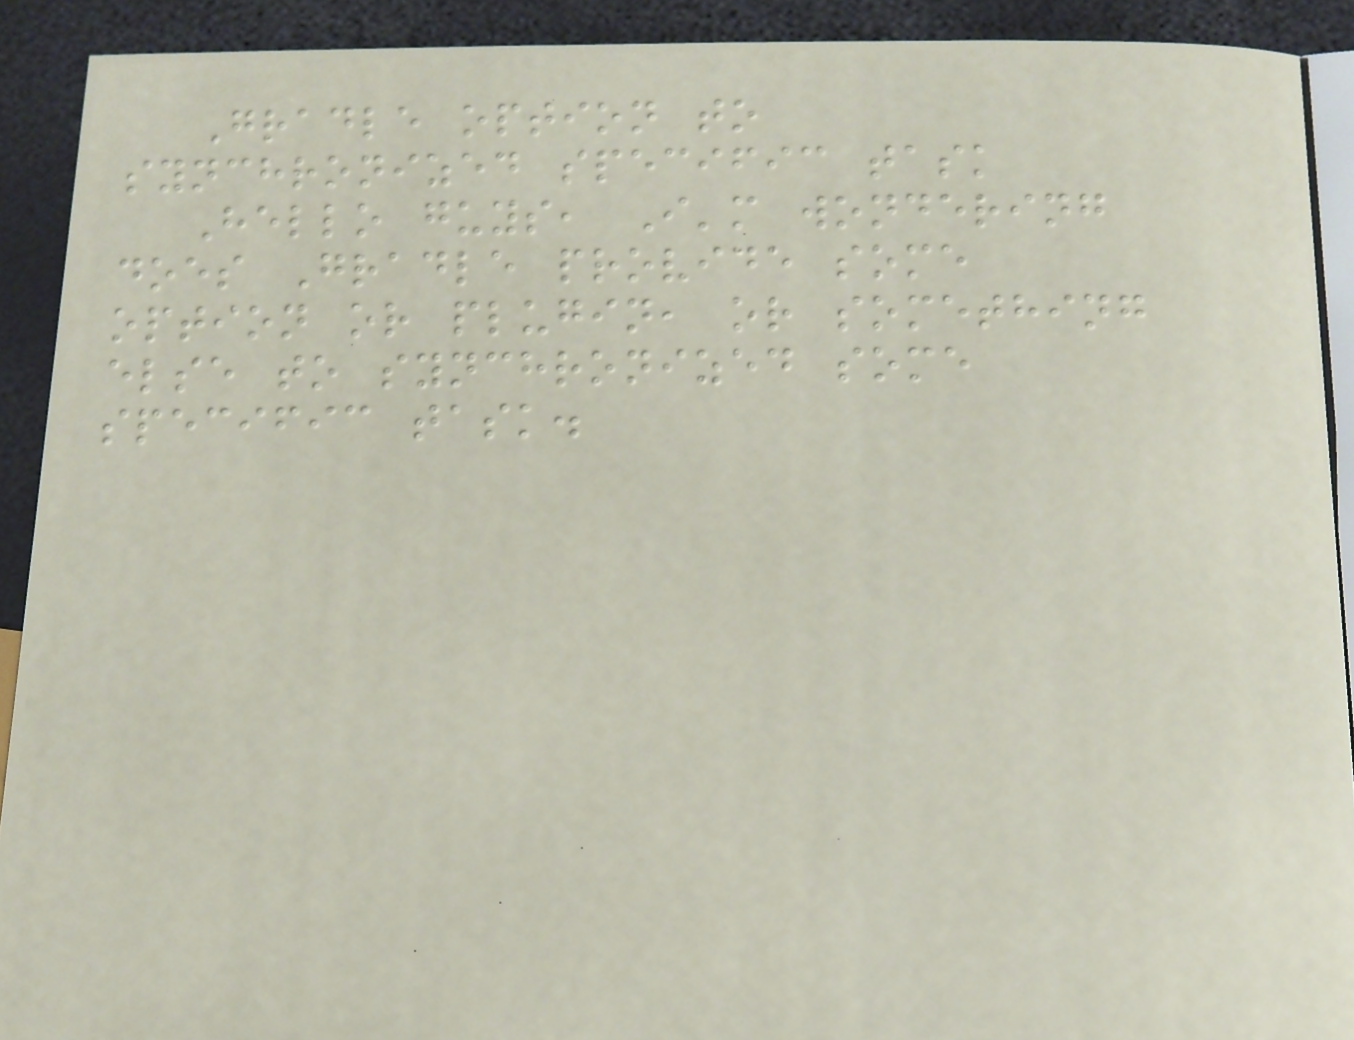Gradle option to
synchronized specific task
Hello guys, I'm wondering
does Gradle provide some
option or plugin, or something
else to synchronized some
specific task.
